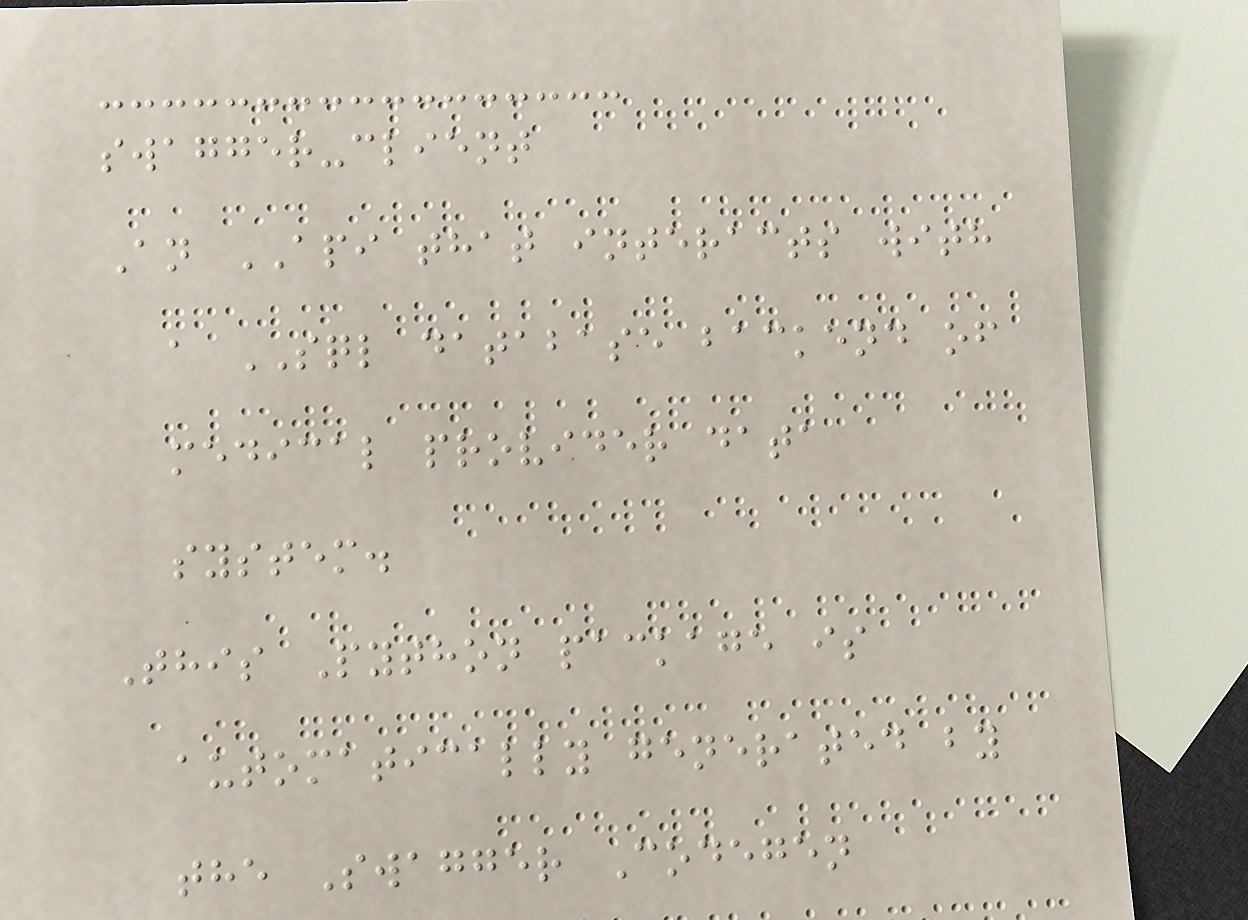swagger-client
An API that interacts with
a SQL database backend of
medical provider data
system.
This Python package is
automatically generated by
the Swagger Codegen
